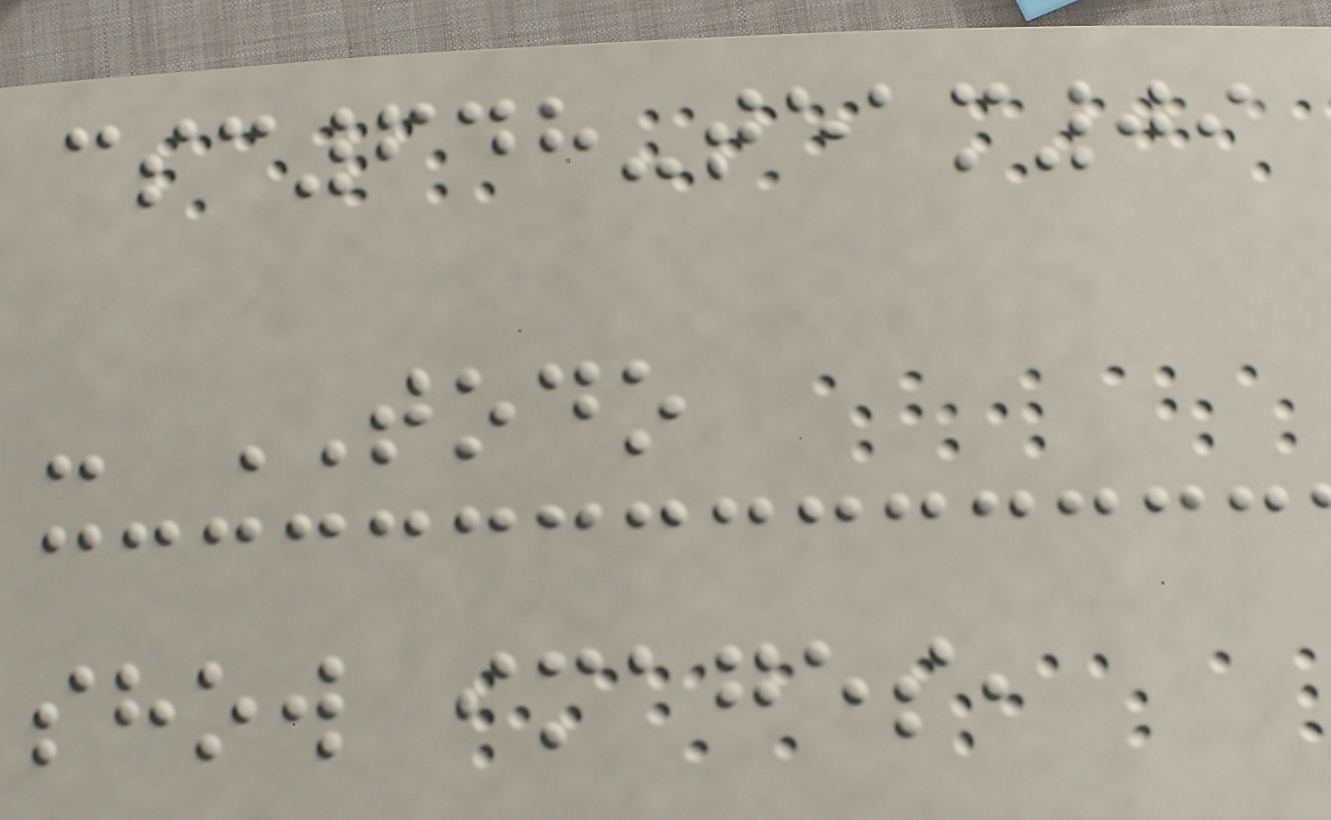csc648-team09
- TODO
show images,
